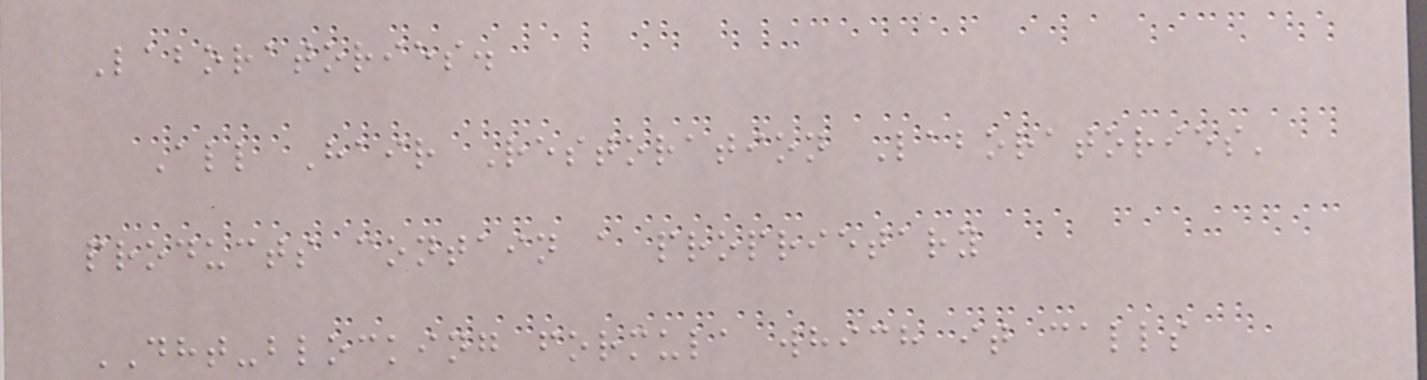Laboratories.
All Hair Restoration Laboratories'
products contain a proprietary
DHT-blocking formula which it calls
